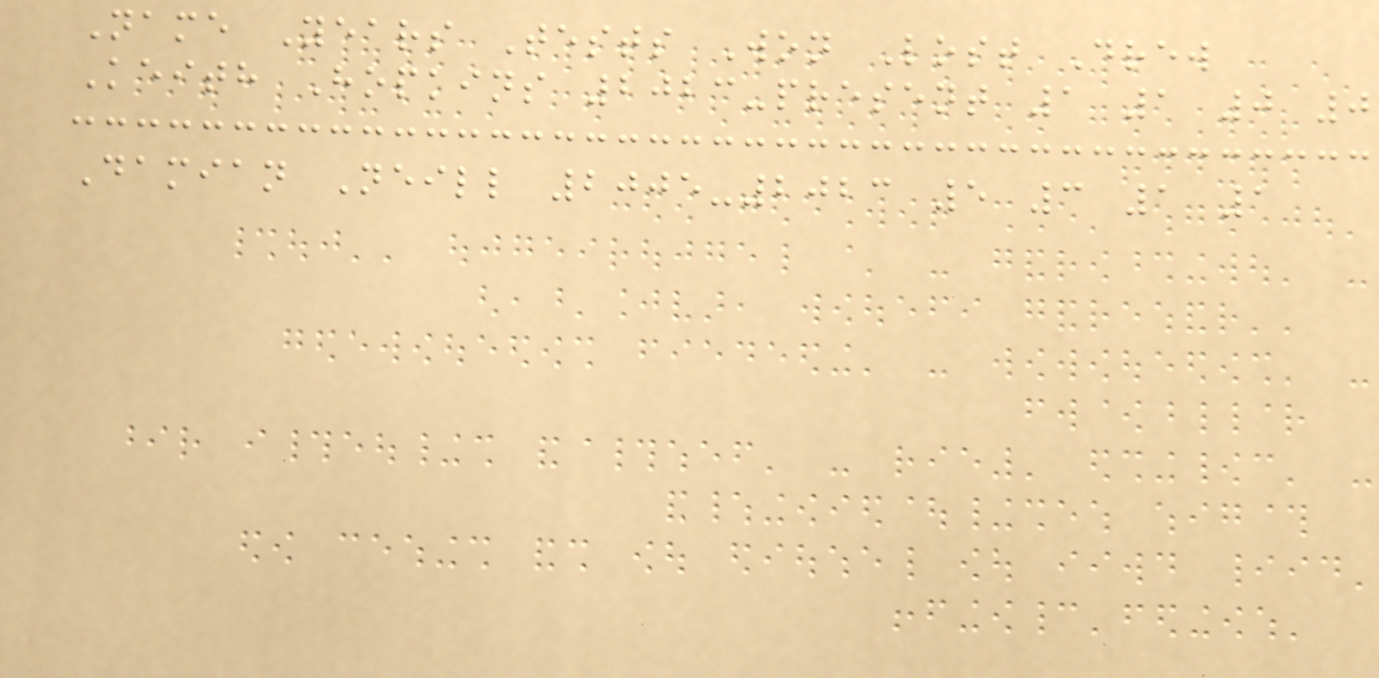Name Years Tests Won Lost Drew
Keith Hopkins 2023-present 1 1 0 0
Damian Neill 2005-2023 5 3 1 1
